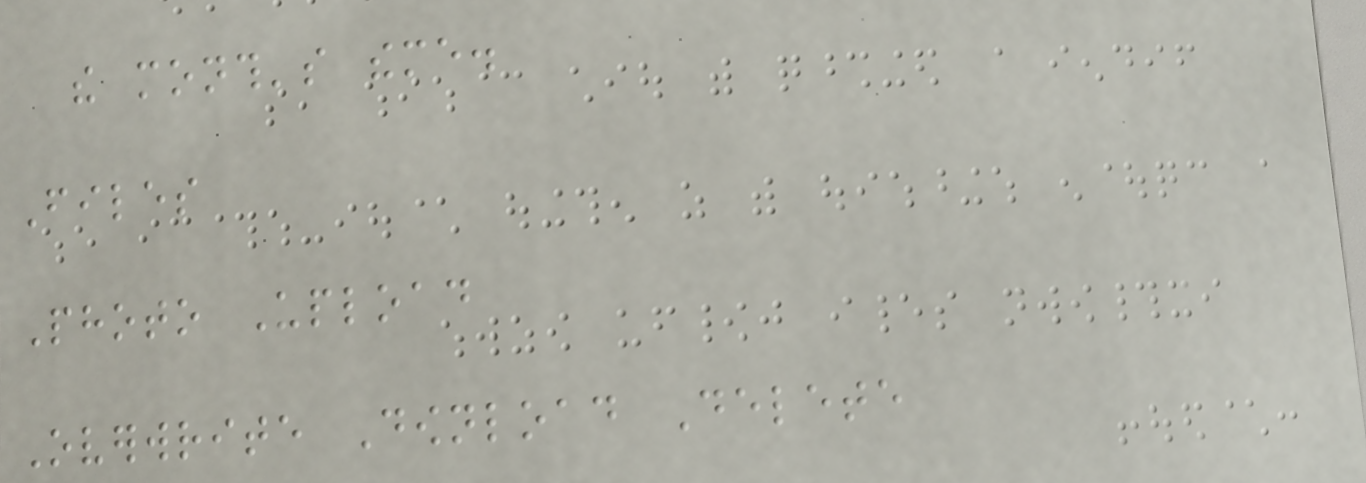the month's theme.
Files
Photo Upload
Overwrite Download Delete
